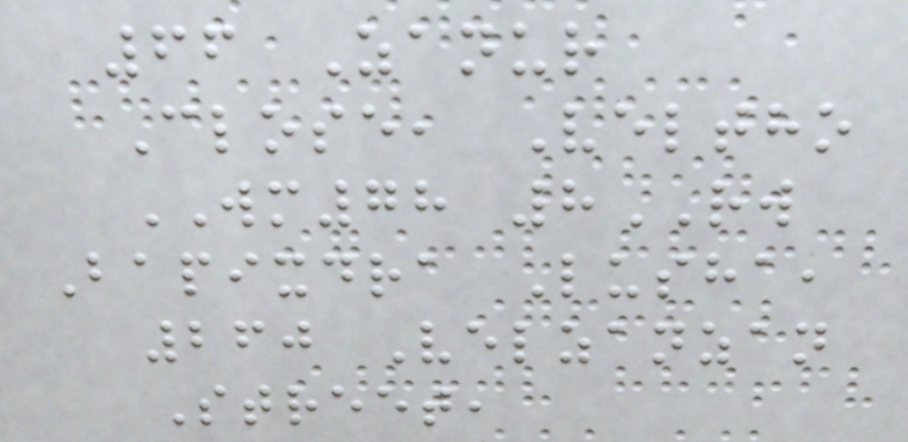66 Zanur
Close, Veltho
WM78 8RW
Bapixdra Lusha,
260 Velzanzan
Street,
